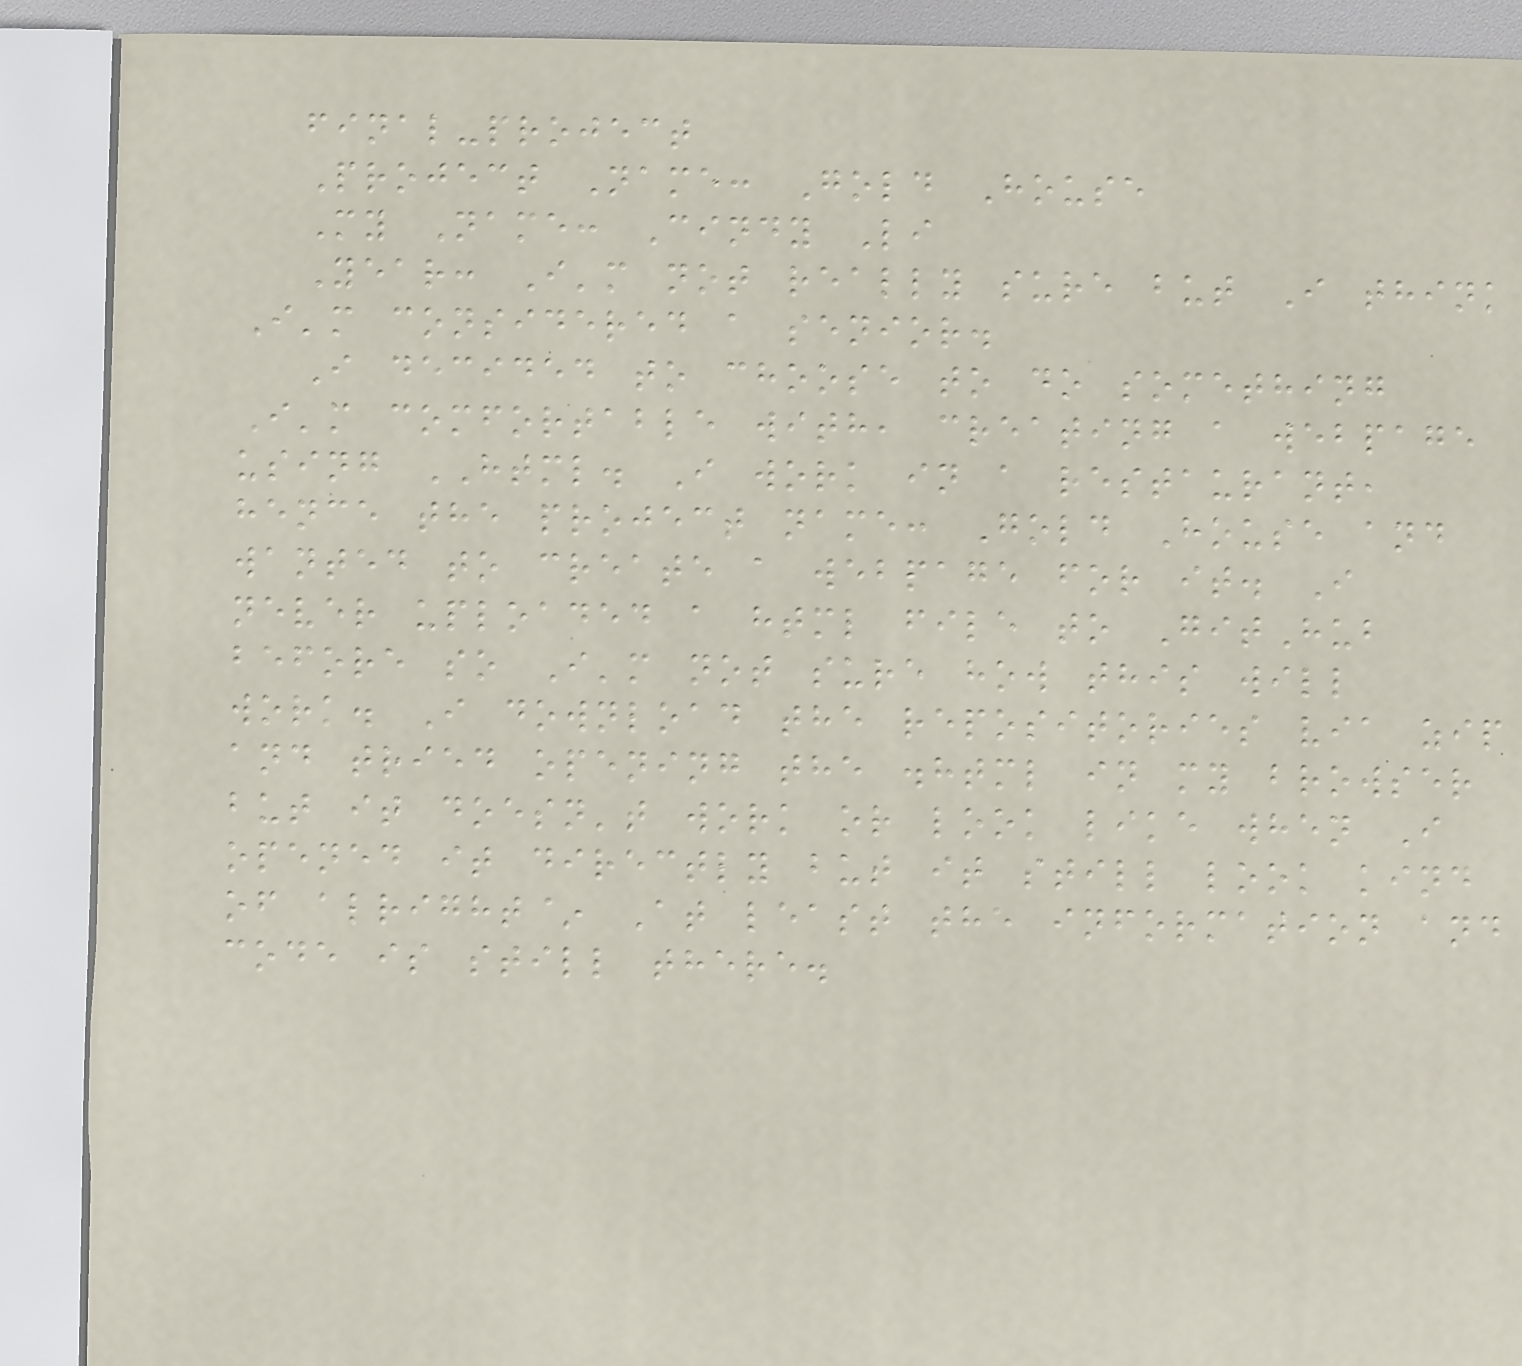final-project
Project Name: Gold House
My Name: Cindy Li
Year: I'm not really sure but I think
I'm considered a senior.
I decided to choose to do something
I'm comfortable with, creating a webpage
using HTML. I work in a restaurant,
hence the project name: Gold House and
wanted to create a webpage for it. I
never uploaded a html file to GitHub
before so I'm not sure how this will
work. I download the repositories via zip
and tried opening the .html in my browser
but it doesn't work or look like when I
opened it directly but it still look kind
of alright~ At least the information and
code is still there.
